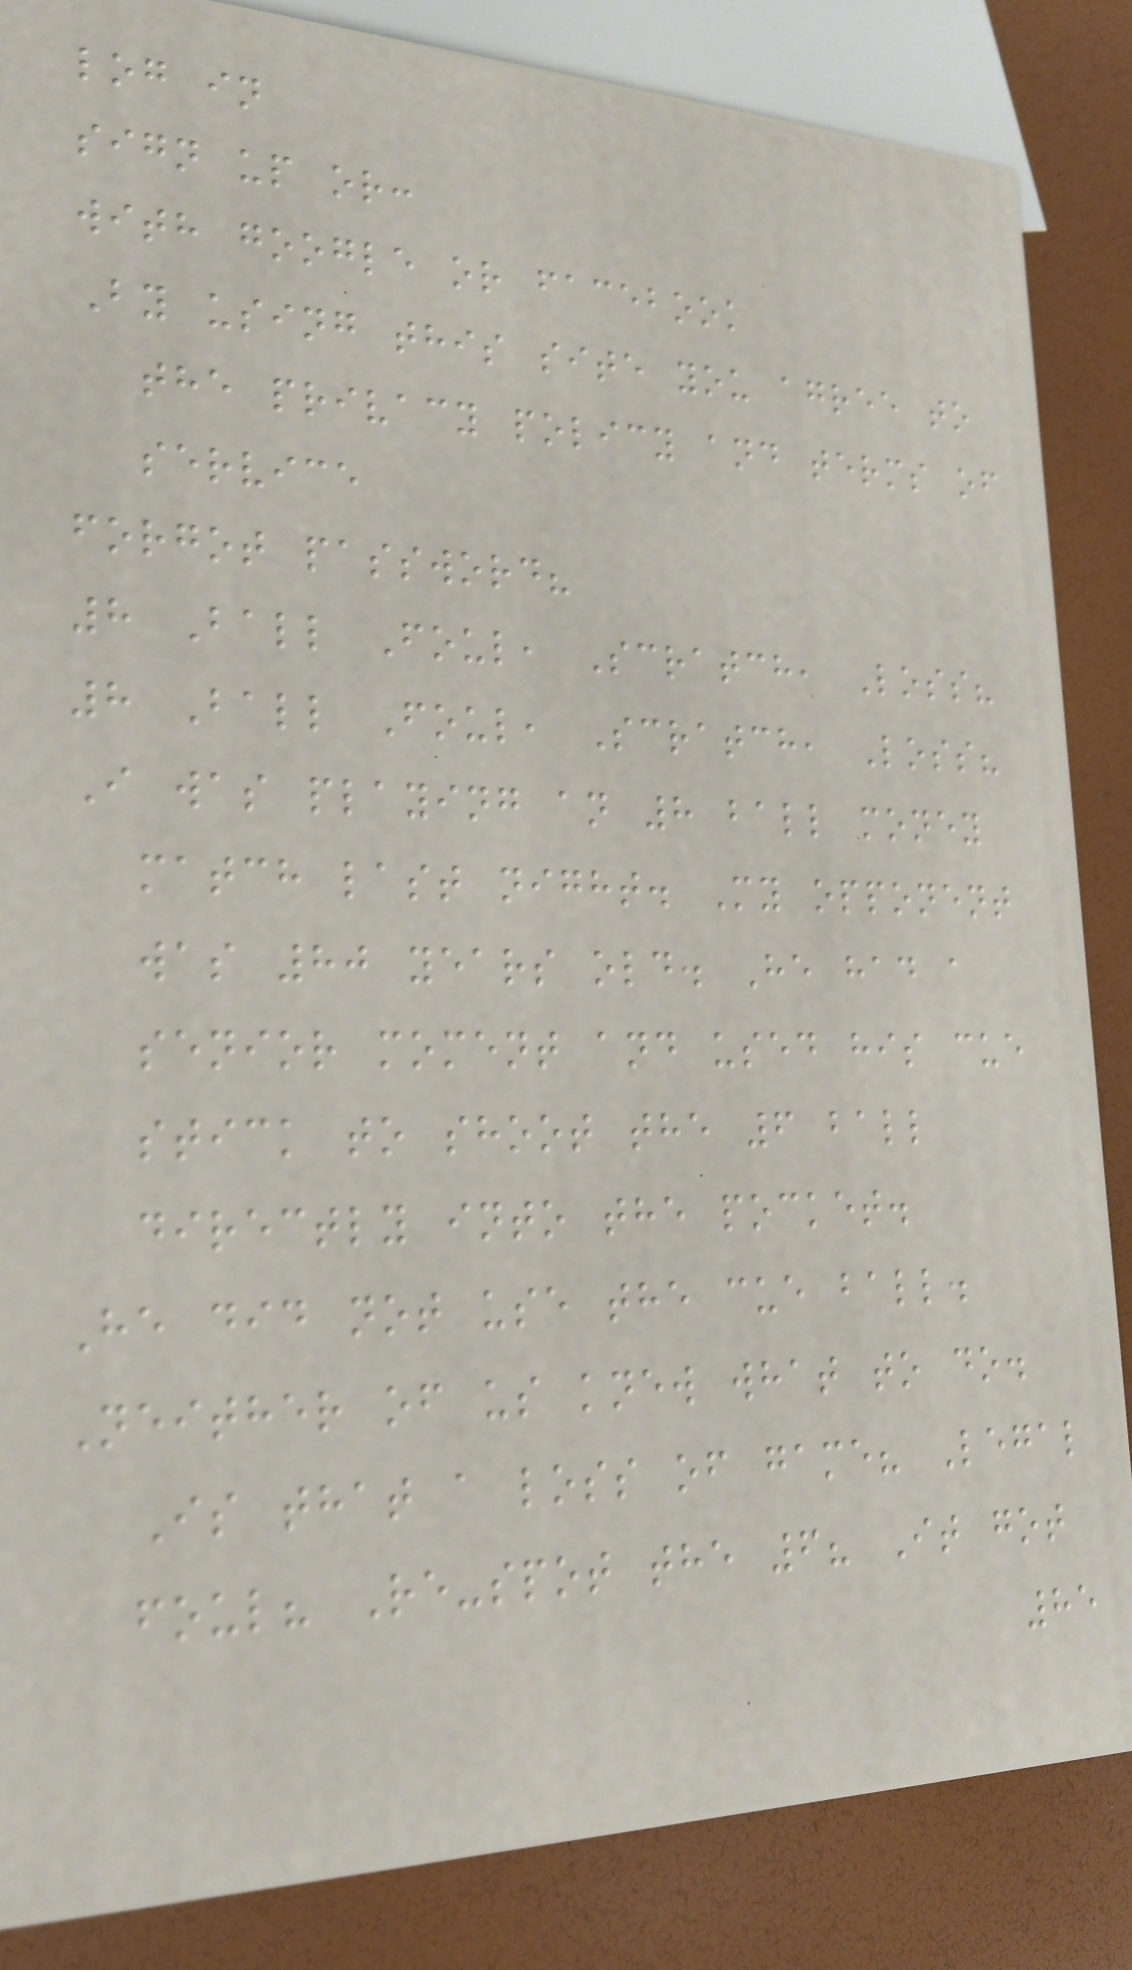log in
sign up or:
with google or facebook
By using this site you agree to
the privacy policy and terms of
service
forgot password?
8 Ball Foul, Scratch, Loss?
8 Ball Foul, Scratch, Loss?
I was playing an 8 ball money
match last night. My opponent
was 80 years old. He had a
senior moment and used his cue
stick to shoot the 6 ball
directly into the pocket.
He did not use the cue ball.
Neither of us knew what to do.
Is that a loss of game? Legal
foul? Re-spot the 6? It got
85
